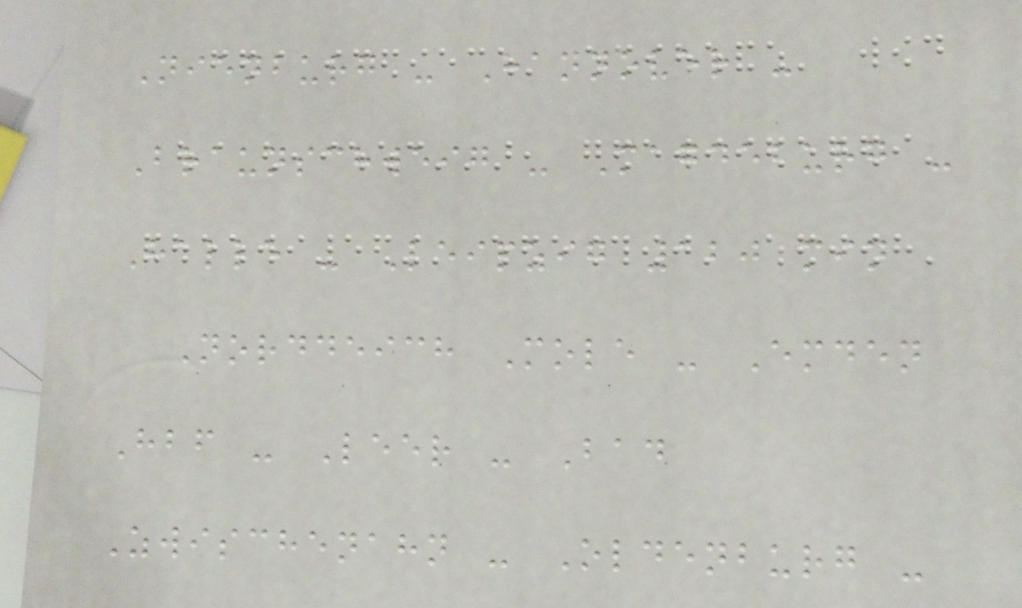Nienburg - Hannover -
Braunschweig - Magdeburg -
Halle - Leipzig 120 min
Norddeich Mole - Emden
Hbf - Leer - Bad
Zwischenahn - Oldenburg -
